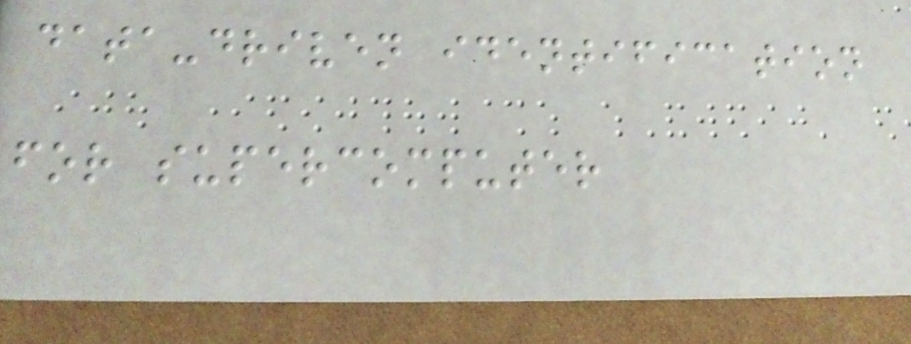data-driven identification
for supercomputer
